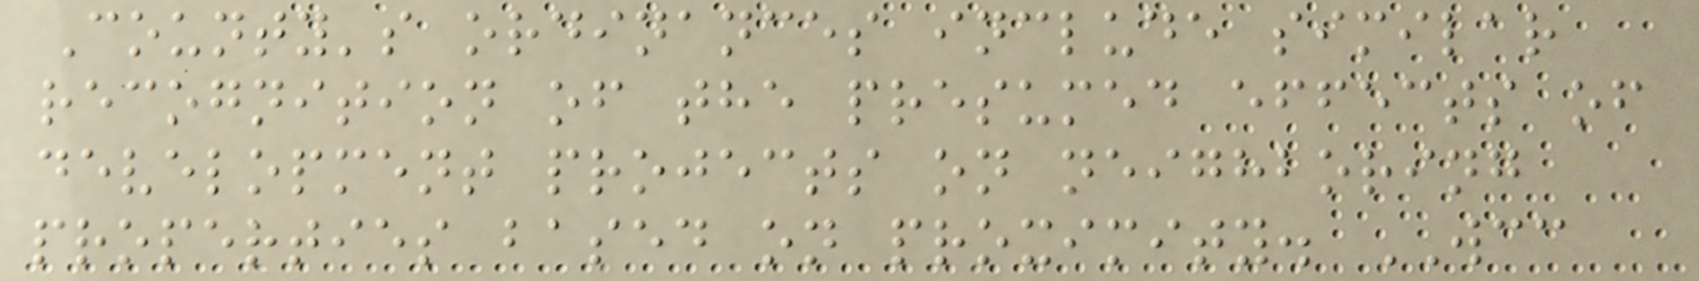County's ordinances include similar
recognition of the presumed effects of
development projects on neighboring
properties based on proximity. WCC
